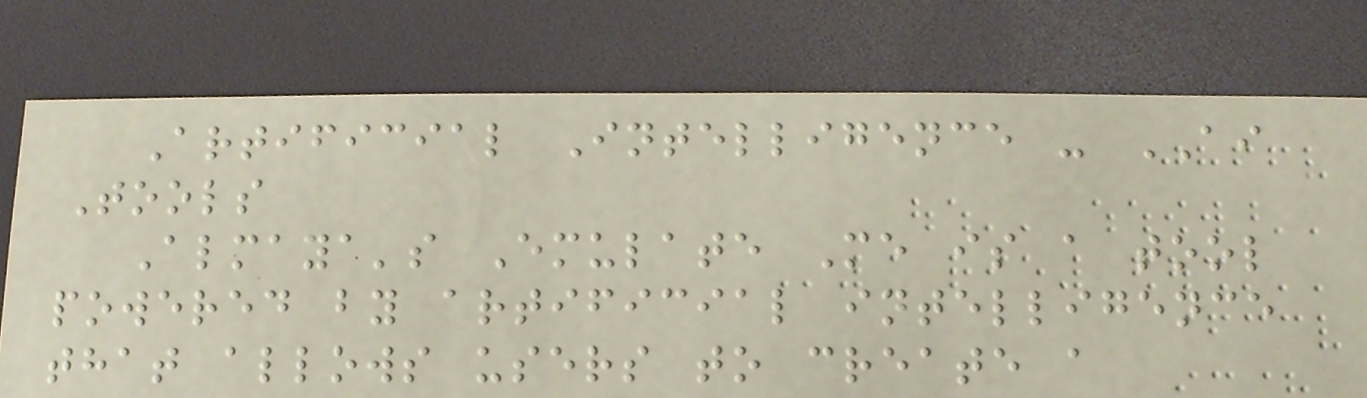Artificial Intelligence - AI
Tools
Almaya's Emulate Me is a tool
powered by artificial intelligence
that allows users to create a
